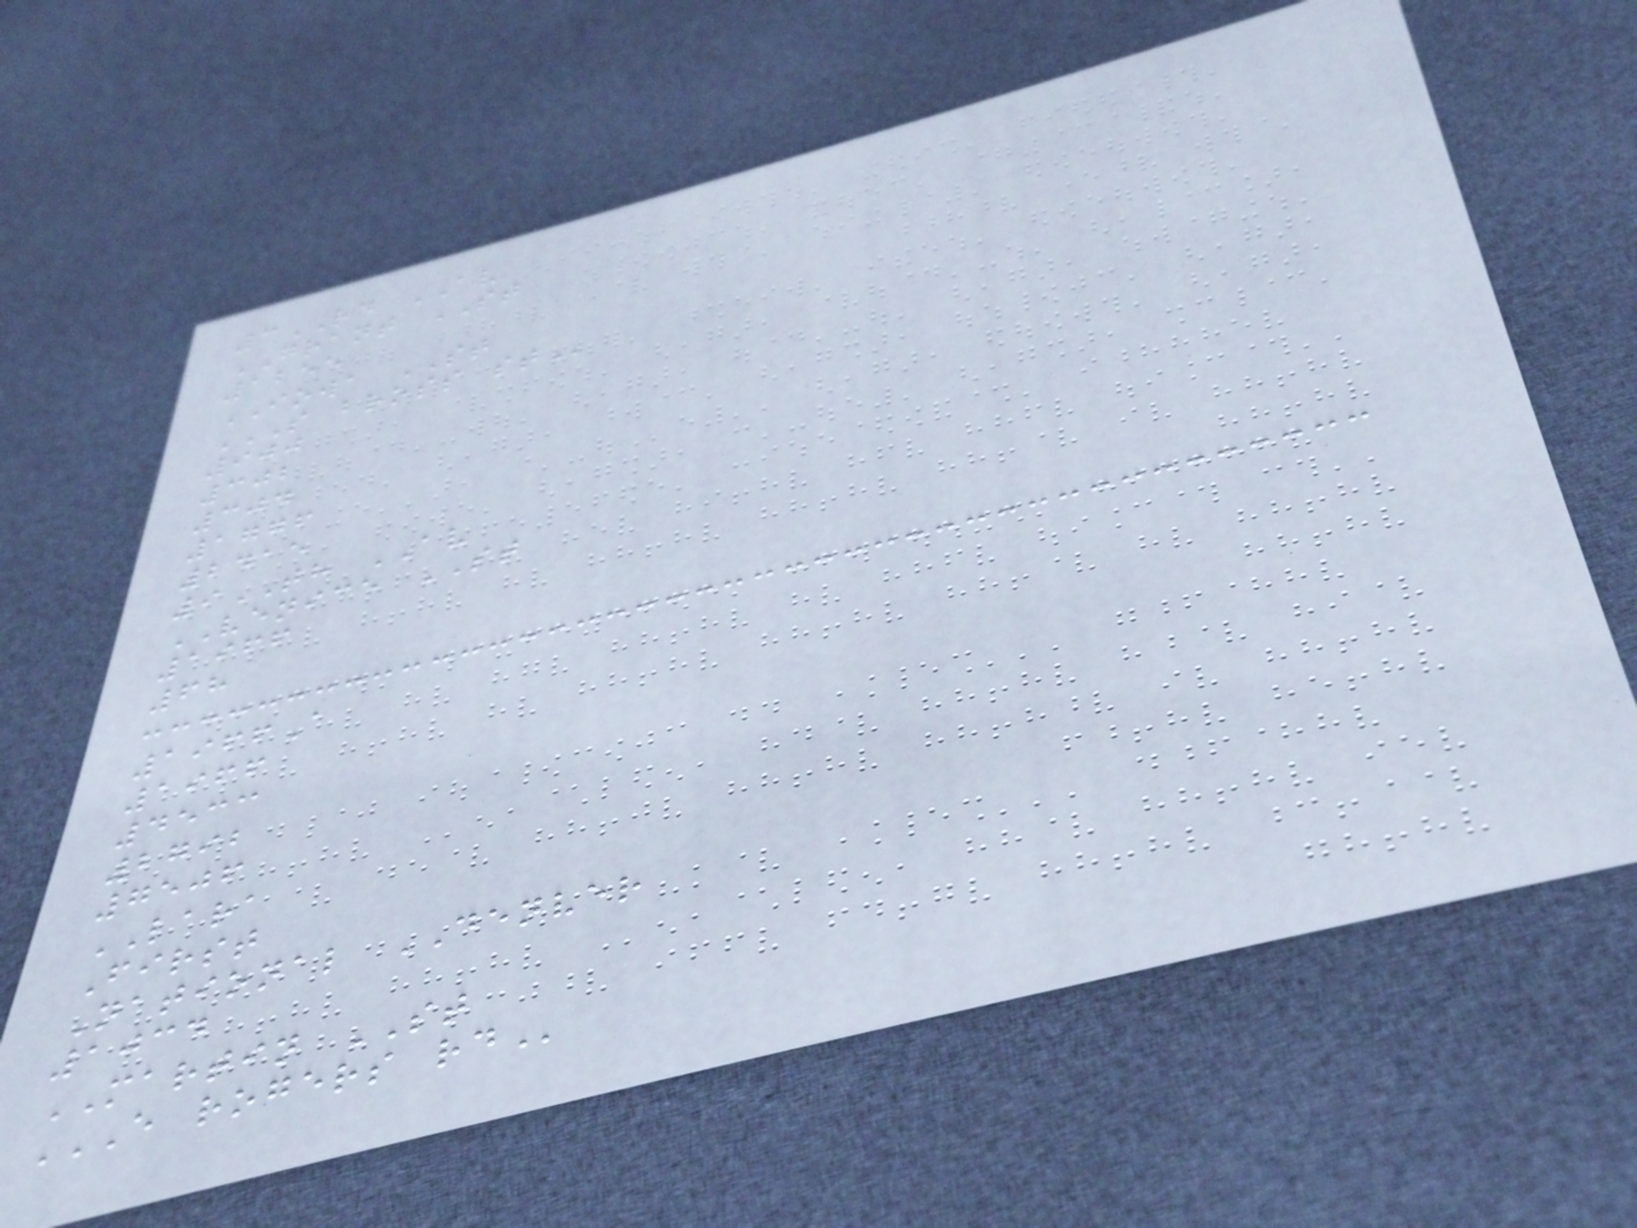3RD AV
GRANT ST
1255
IOWA ST
S BROSS ST
900
302
304
1776
2415
9TH AV
VENICE ST
1966
68
1966A
1966
4533
2792
7506
LARA
First
National DENVER
1034
MARTIN ST
E ROGERS RD
